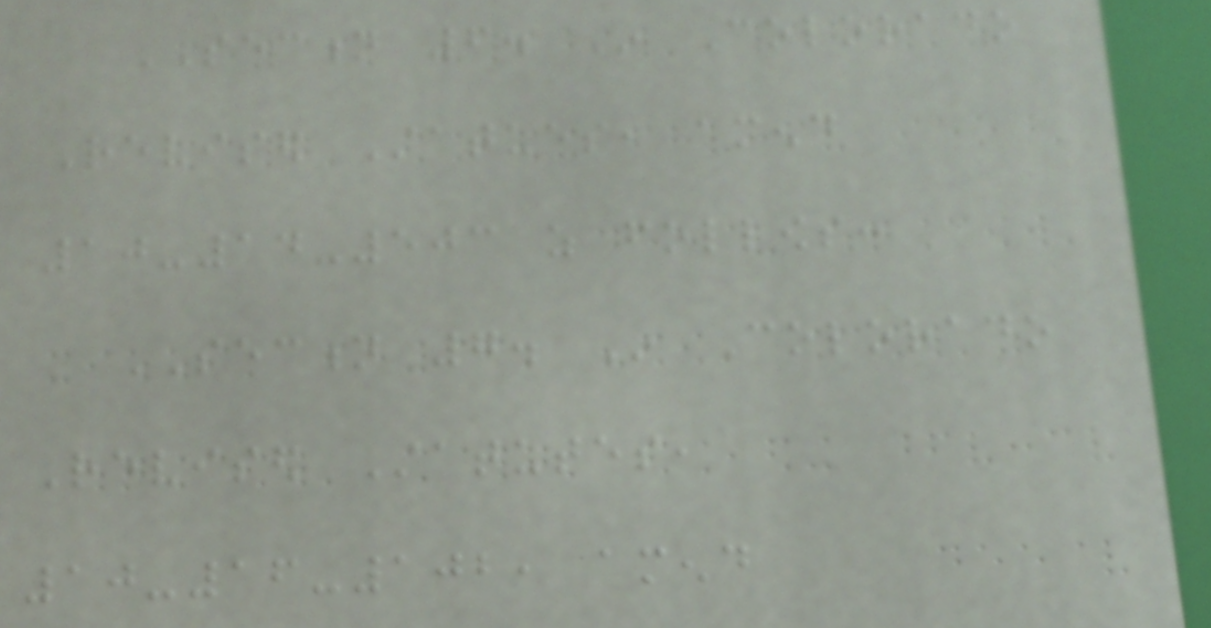SECTION 6. In Colorado
Revised Statues, amend
10-14-503 as follows:
SECTION 7. In Colorado
Revised Statutes,
10-16-102, amend
